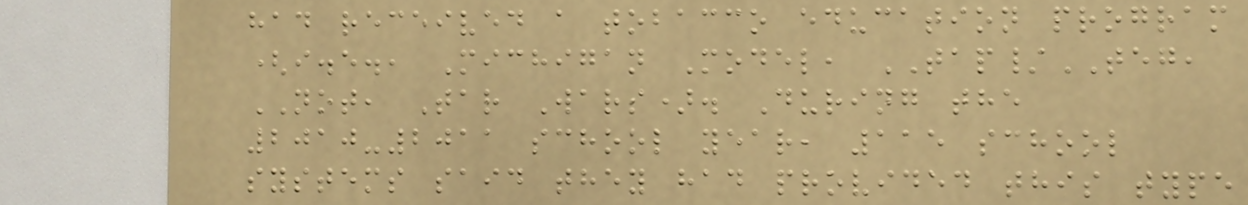had received a tobacco education program
(i.e., Michigan Model, TAP/TEG,
NOT, Tar Wars). During the
2010-2011 school year, 115 school
systems said they had provided this type
